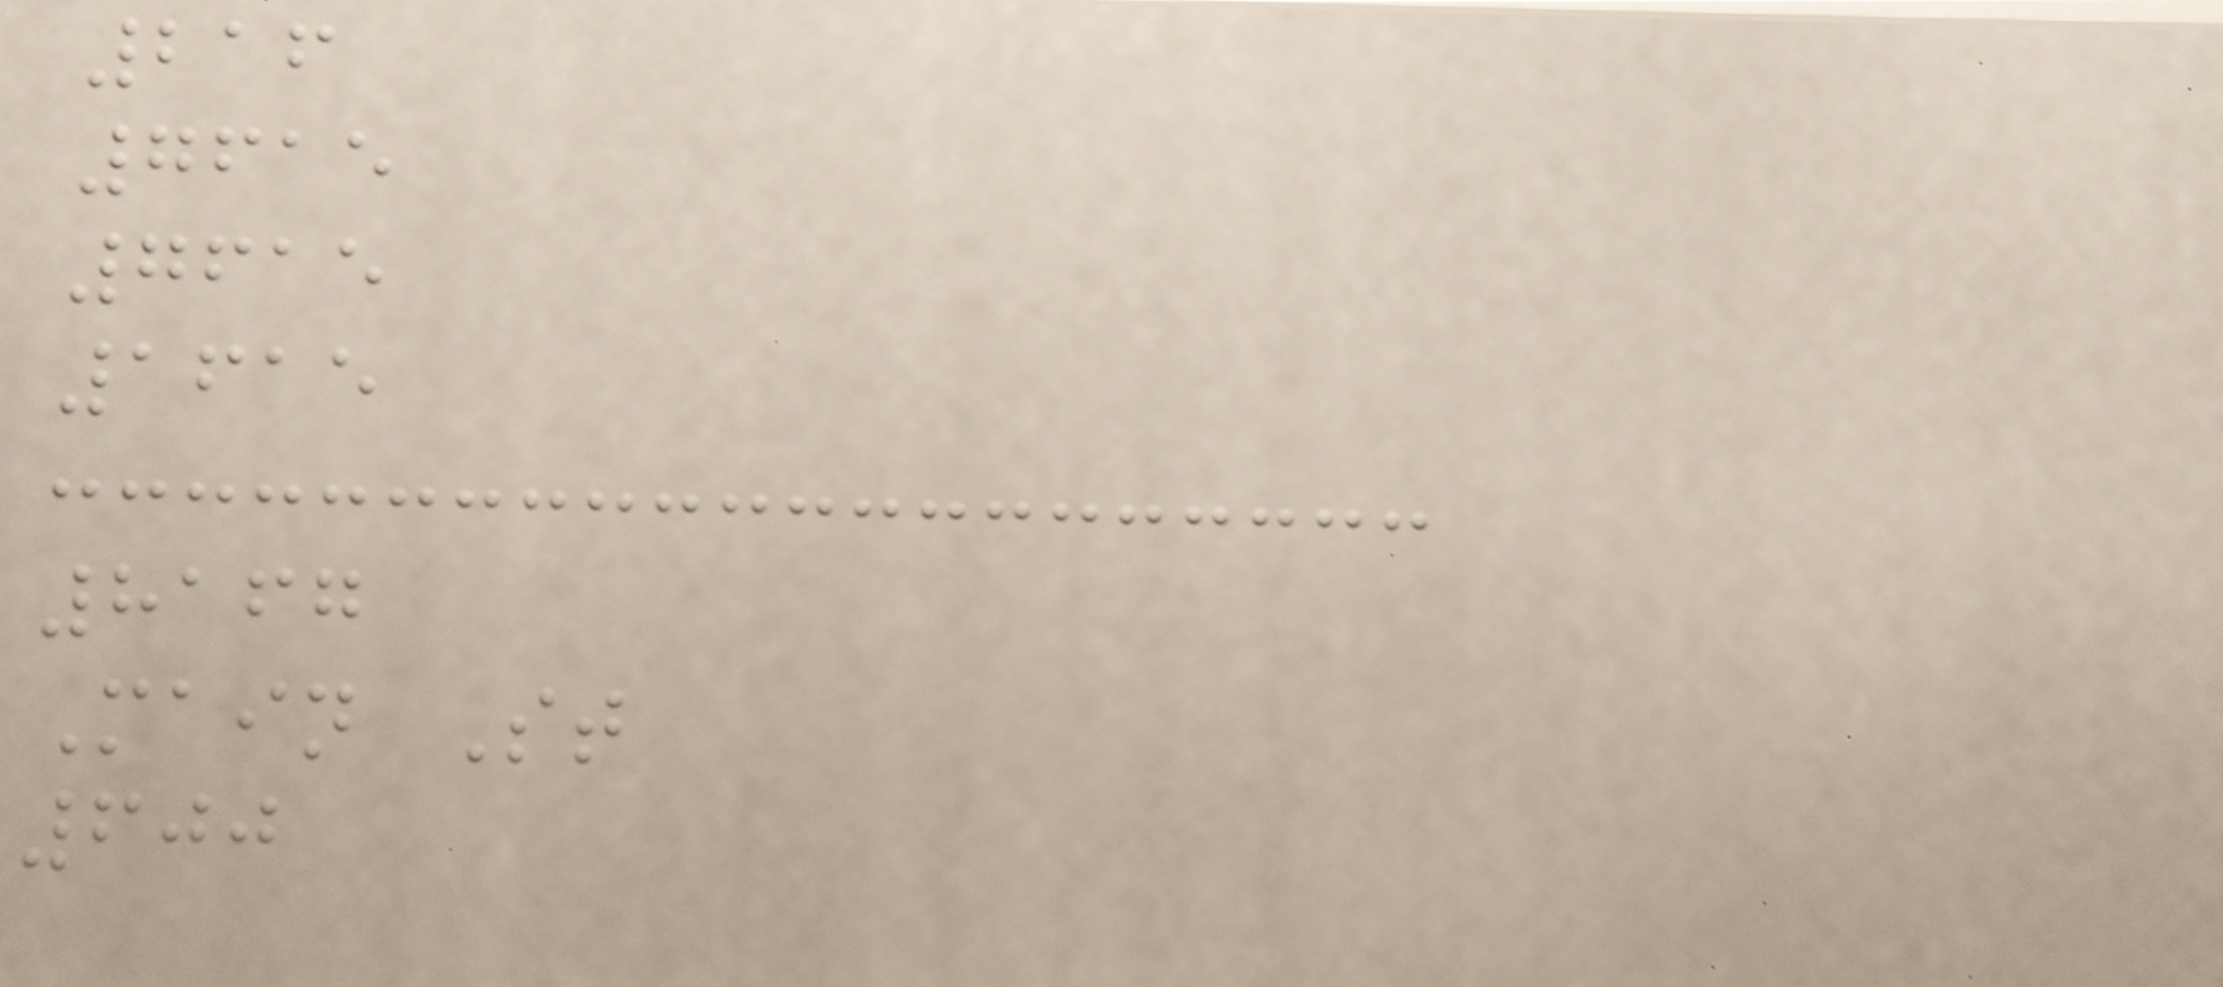216
7615
7615
1615
8167
Main St
600
